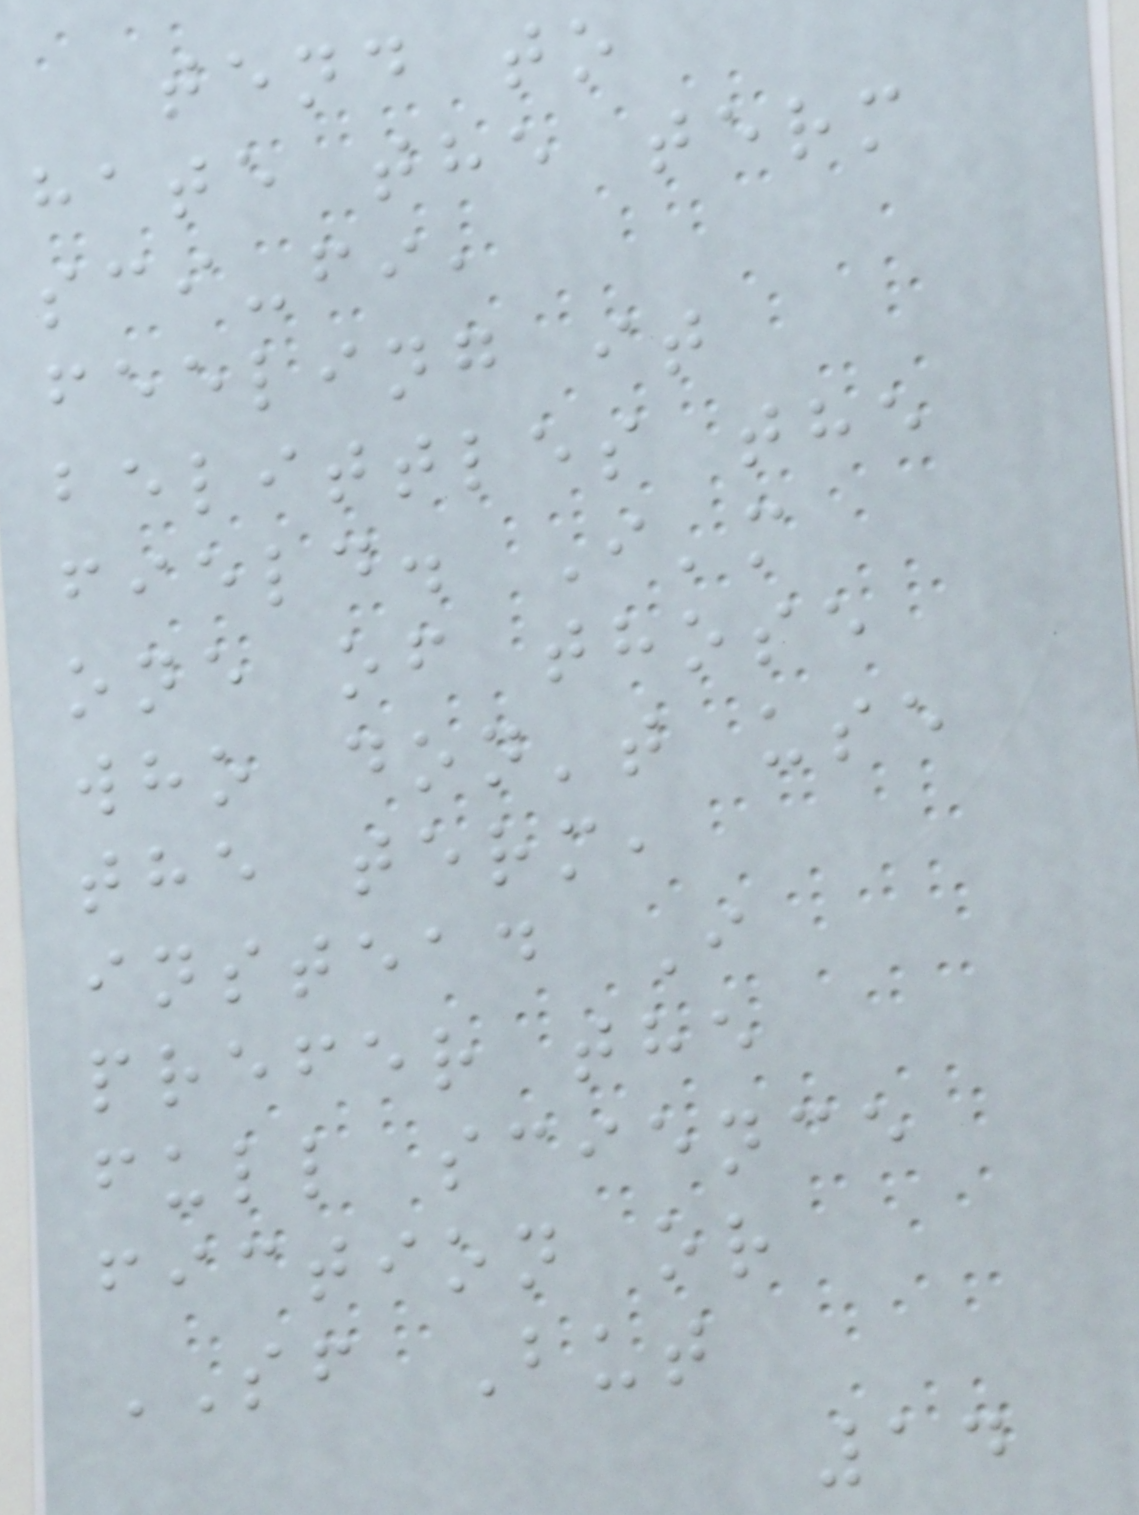tend to
hate the term
sci-fi,
feeling it
belittles the
field. I'm
one of those
who don't use
the term,
instead I
prefer the
full science
fiction or
SF But
14
